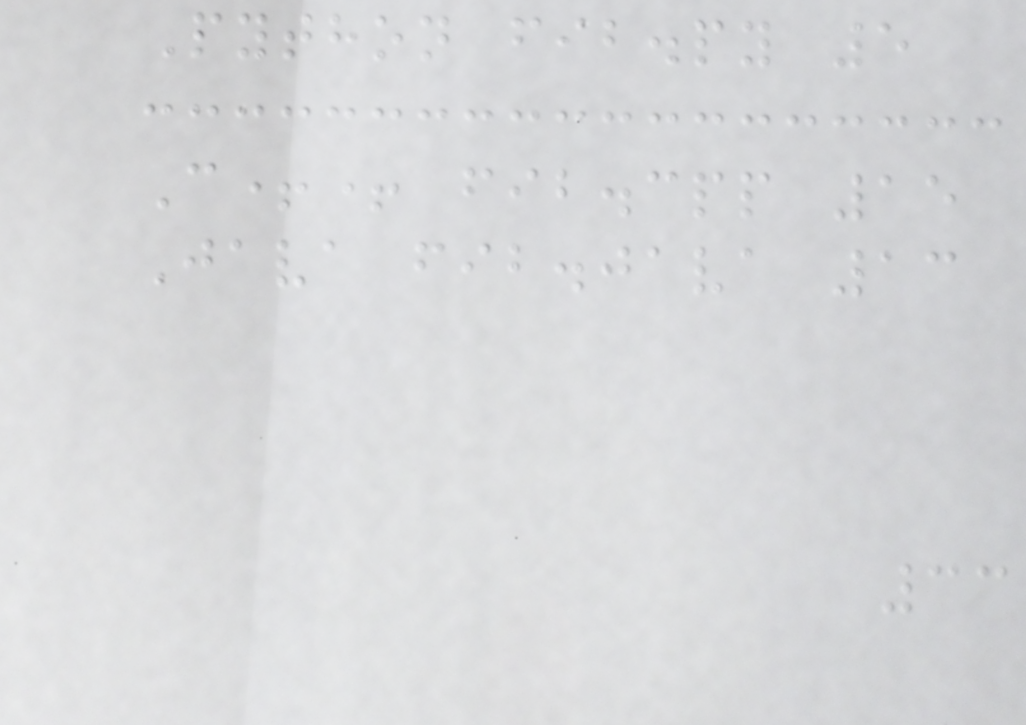Python fib.py 5
C++ fib.cpp 15
Java fib.java 13
33
